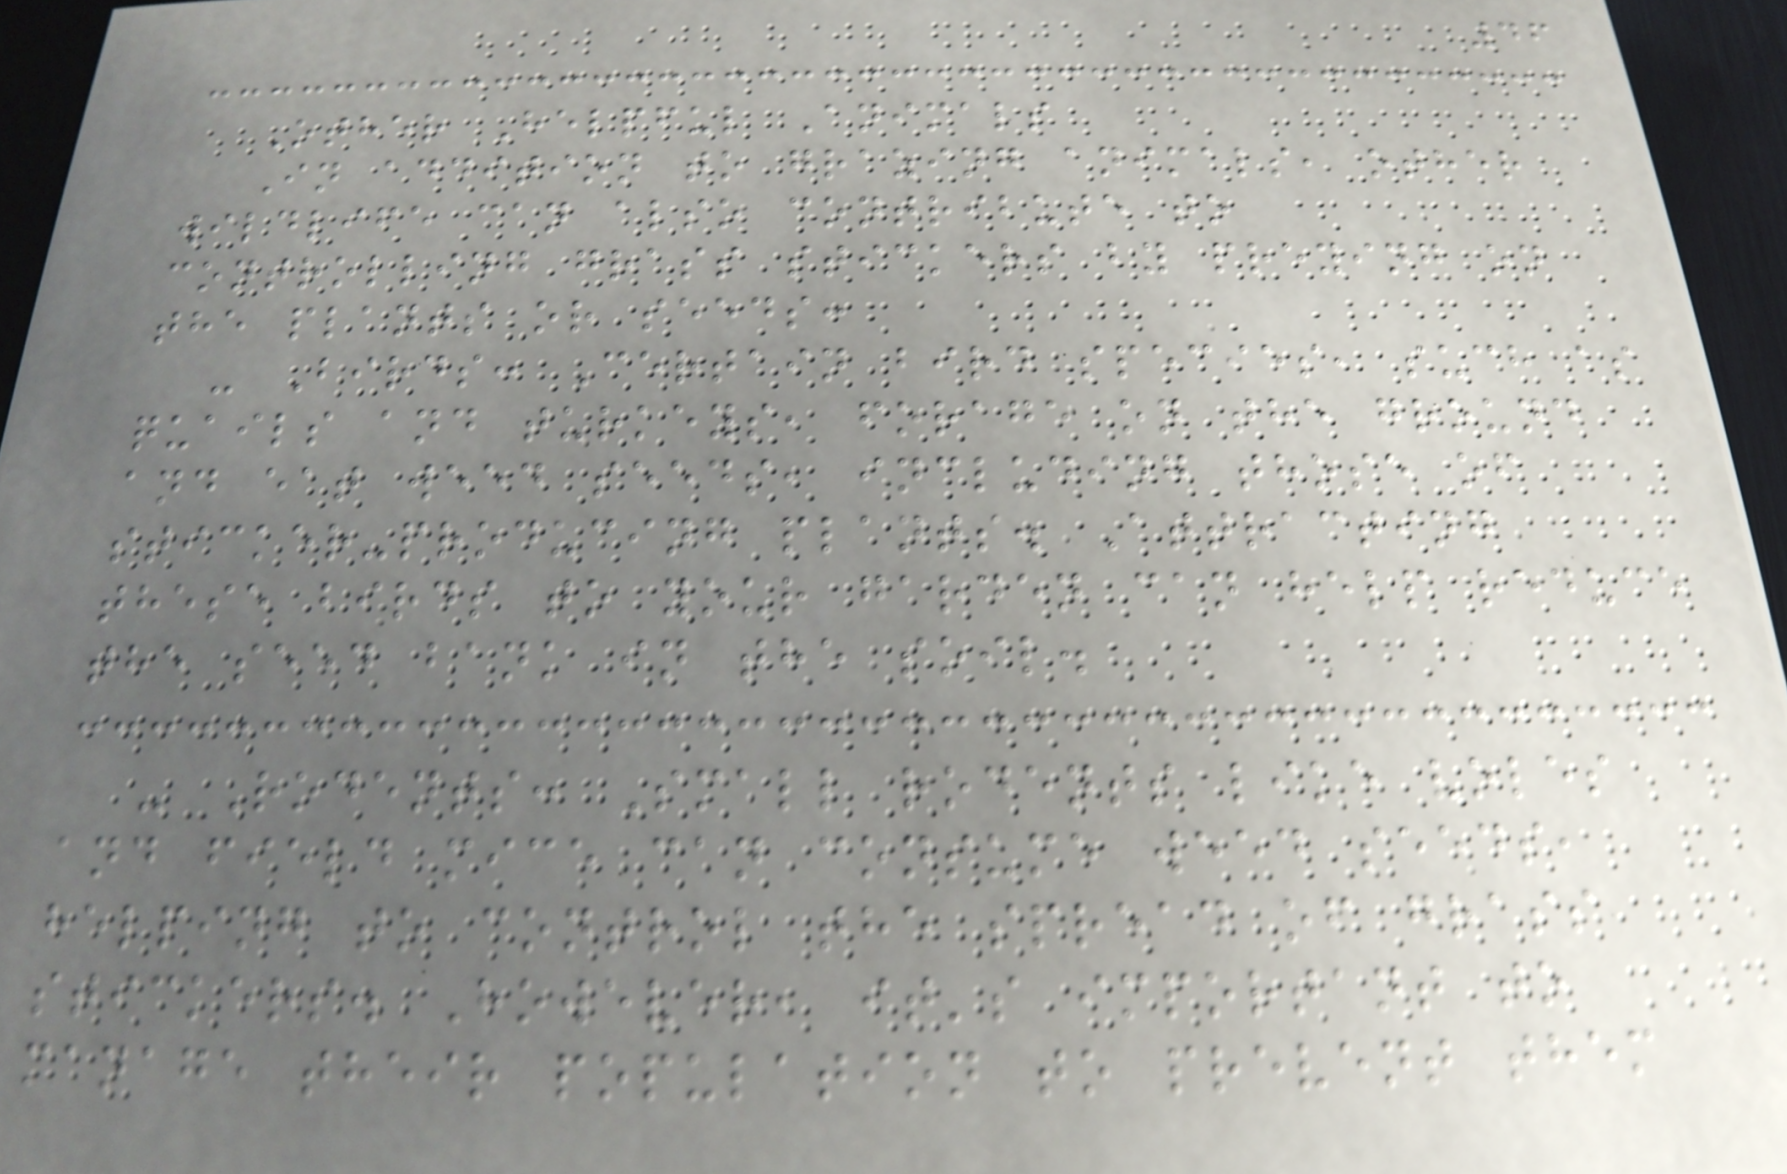46
Other Helpful Animals
In addition to grazing animals, other
wildlife can also contribute to
controlling grass stickers by preying on
the plants or seeds:
- Birds: Certain bird species, such as
quails and turkeys, forage on the ground
and eat weed seeds, including those of
sticker-producing plants. Attracting
these birds to your garden can help reduce
the seed bank in the soil.
- Rodents: Small rodents like voles
and field mice can consume weed seeds,
helping to control the spread of grass
stickers. However, it's important to
manage their population to prevent them
